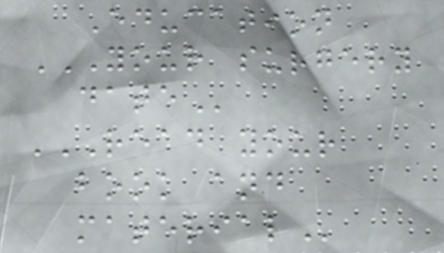Education
YOUR SURGERY
DATE
READ YOUR
BOOK AND
MATERIAL
